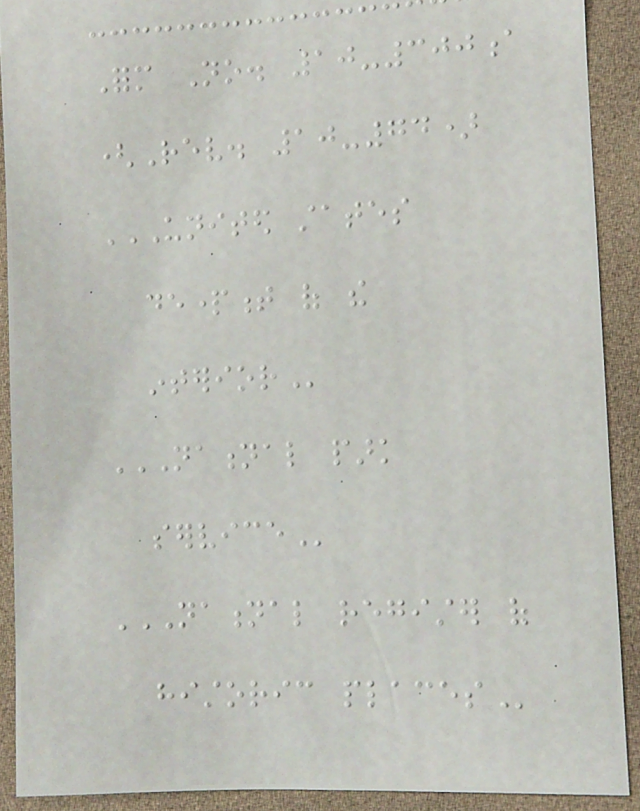Form No. 10-300a
(Rev. 10-74)
UNITED STATES
DEPARTMENT OF THE
INTERIOR
NATIONAL PARK
SERVICE
NATIONAL REGISTER OF
HISTORIC PLACES
